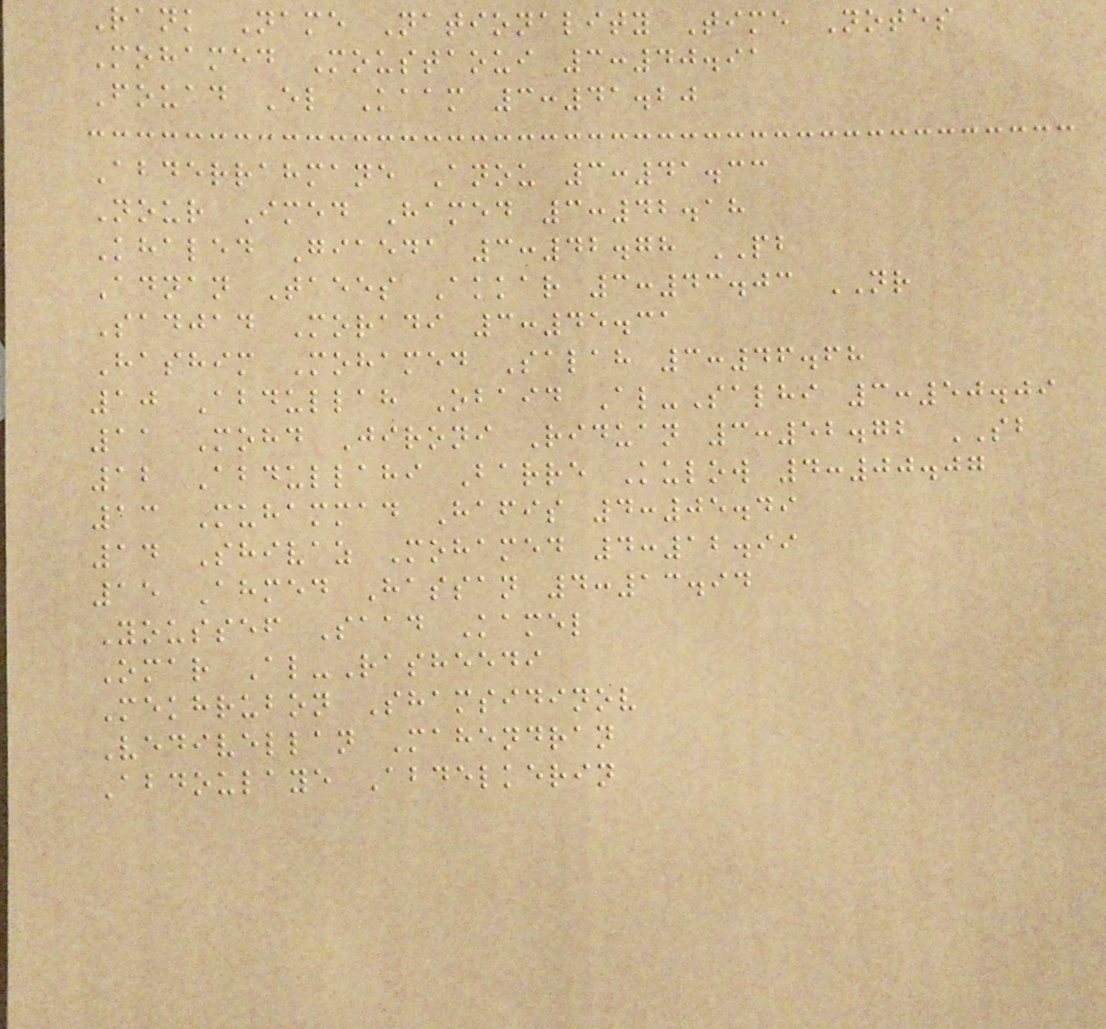Rank Name Nationality Time Notes
Mohamed Moustaoui 3:40.91
Fouad El Kaam 3:41.20
Abderrahmane Anou 3:41.33
Nour Imed Hamed 3:42.18
Khaled Giaeda 3:42.78 PB
Adnan Taees Akkar 3:43.03 NR
Sadjad Moradi 3:45.31
Hashim Mohamed Salah 3:46.68
10 Abdullah Obaid Al-Salhi 3:50.09
11 Mohd Jironi Riduan 3:52.72 SB
12 Abdullahi Barre Kulow 4:00.07
13 Muhammad Hafis 4:05.49
14 Shivaz Mohamed 4:12.99
15 Ahmed Hassan 4:13.94
Youssef Saad Kamel
Omar Al-Rasheedi
Mekhrubon Shamsidinov
Vedivellan Mahendran
Abdoulaye Abdelkerin
